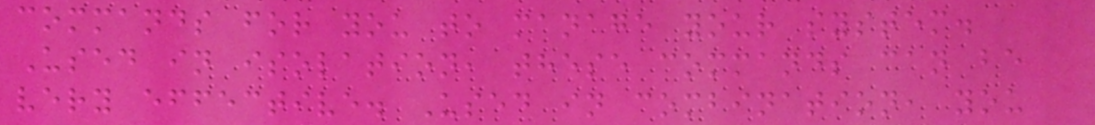commands for you to manage your system.
Used in isolation, these commands can be
very effective. Used in combination, you
